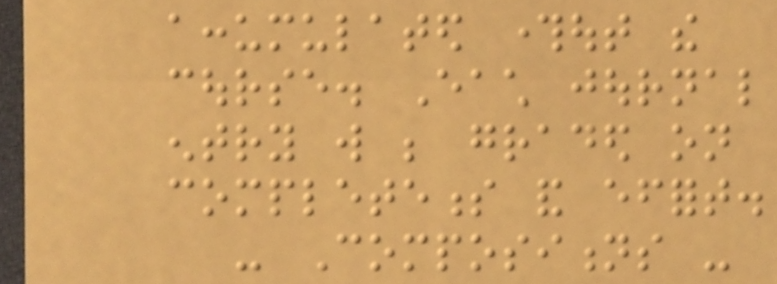accumulated throughout the
course. Each journal
entry will be graded on
completeness and effort.
- Compositions -
